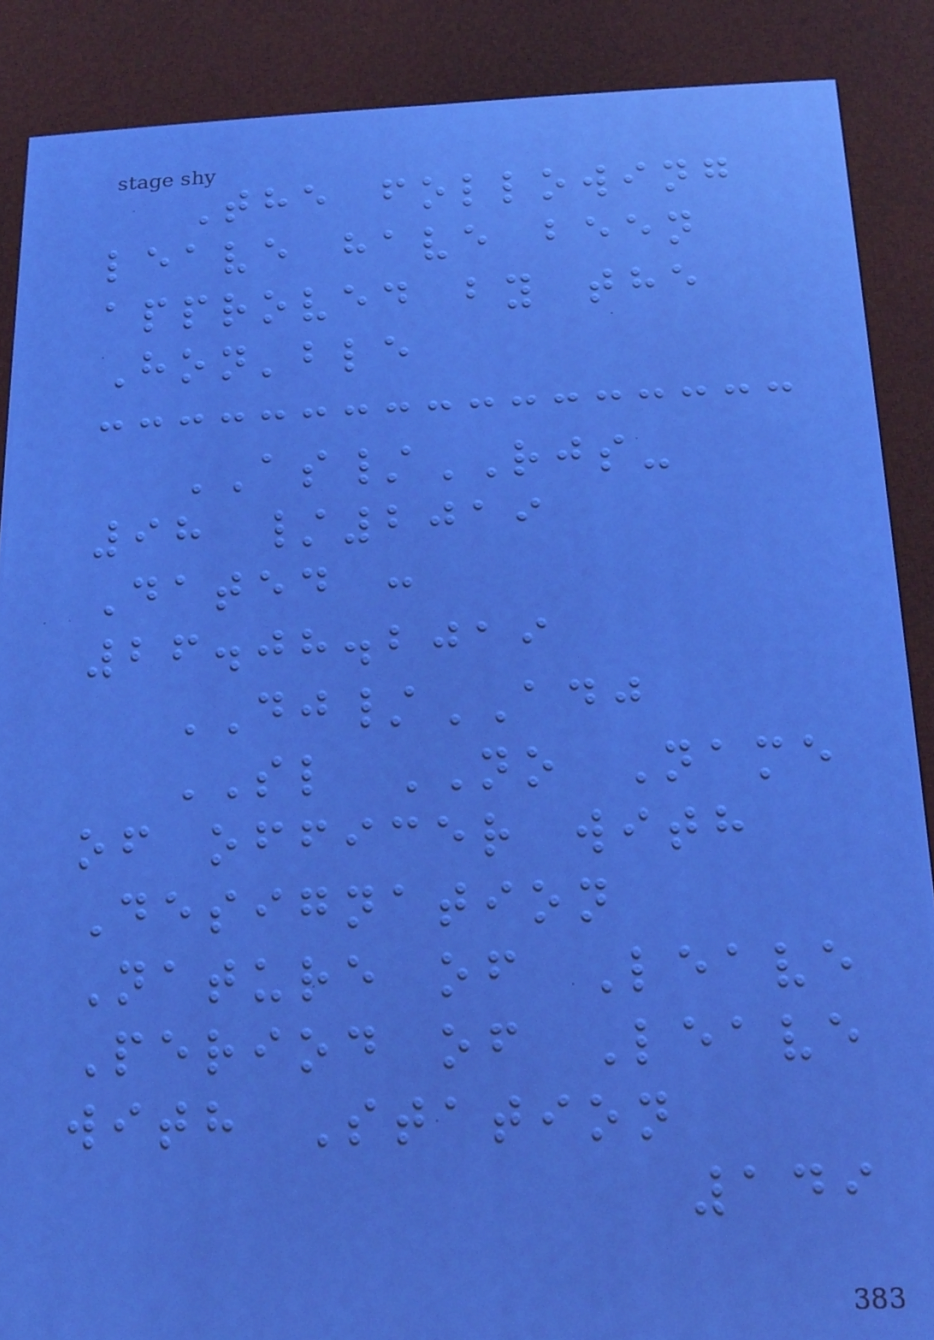The following
leave have been
approved by the
Hon'ble
AS/RJS-
98 /2019
Dated :
26.08.2019
DJ/ADJ
SL NO Name
of officer with
Designation
Nature of Leave
Period of Leave
with Station
149
